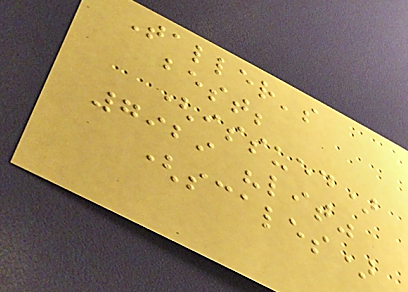Taller's
best;
(issued)
7929 "lit"
(scales)
